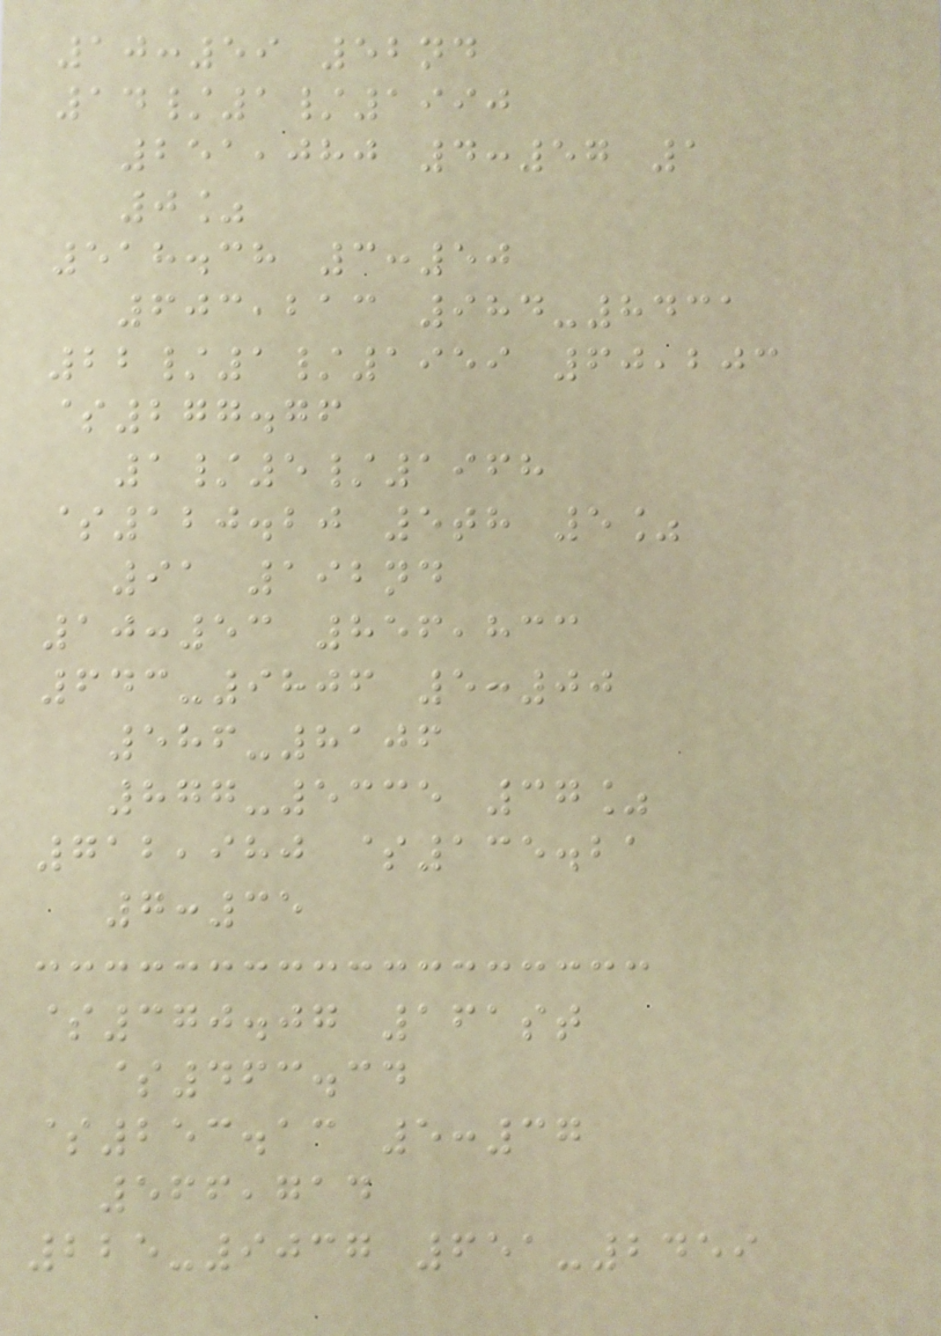10:59 52nd
14/1/1990
251,080 4:57 1
0%
518.38 3:50
603,213 984-8431
22/1/1959 60,203
$277.76
1/5/1968
$120.20 5th 5%
91 192nd
10:53 856,833
643-9806 5:00
586-8106
877-5335 37%
712,980 $135.21
7:35
$370.07 161st
$463.34
$253.13 5:37
566,714
225-9037 651-2459
